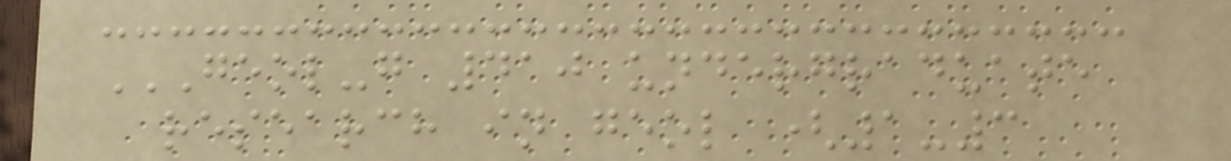GEOL-G 410 UNDERGRADUATE
RESEARCH IN GEOL (1-3
